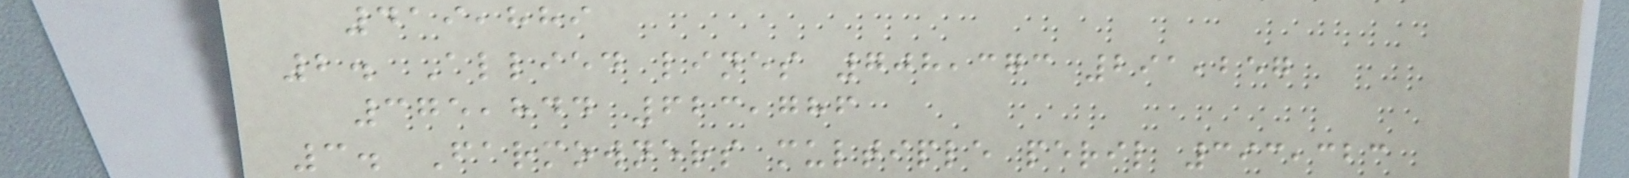419,889
2. Allied lines 708,373 291,257
375,844 623,786
3. Farmowners multiple peril 393,323
